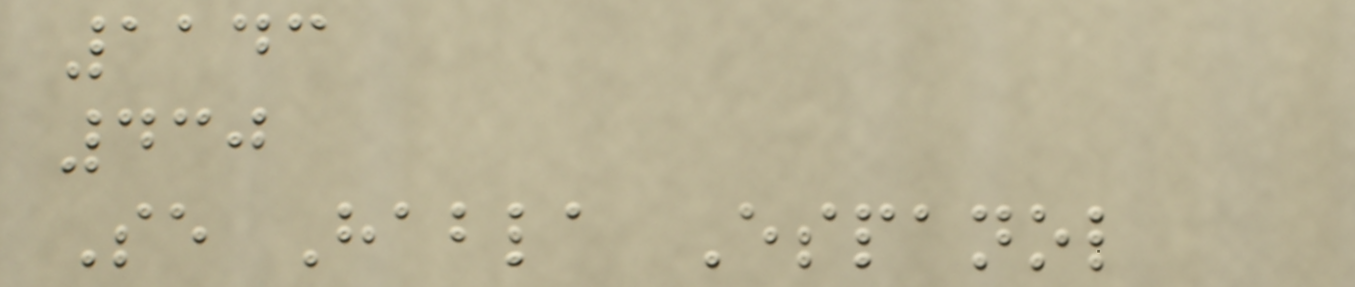1143
430
Se Habla Espanol
